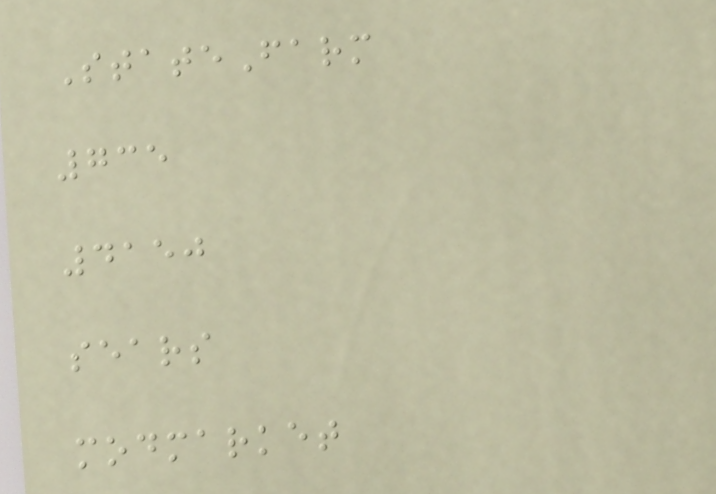StateFarm
735
4150
sears
modmarket
